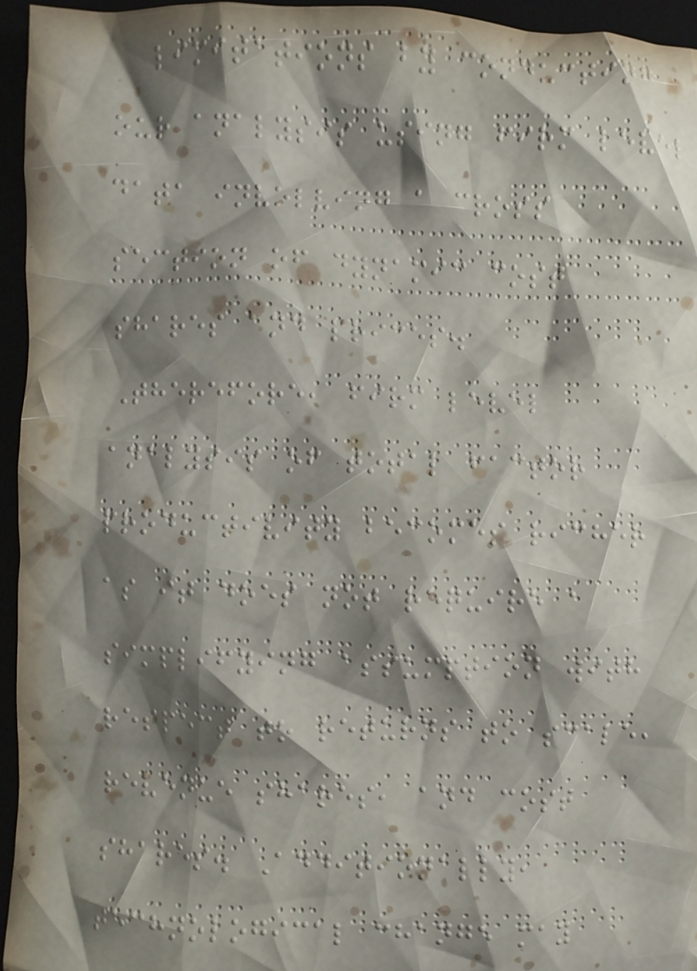limitations by conducting
our analysis using firm level
data involving a cross
section of dynamic cost
shares and prices.
Therefore, firm level
analysis of total factor
productivity becomes richer
as it does not require a
simplifying assumption with
respect to returns to scale,
revenue shares, and cost
shares. Additionally,
technological change may
